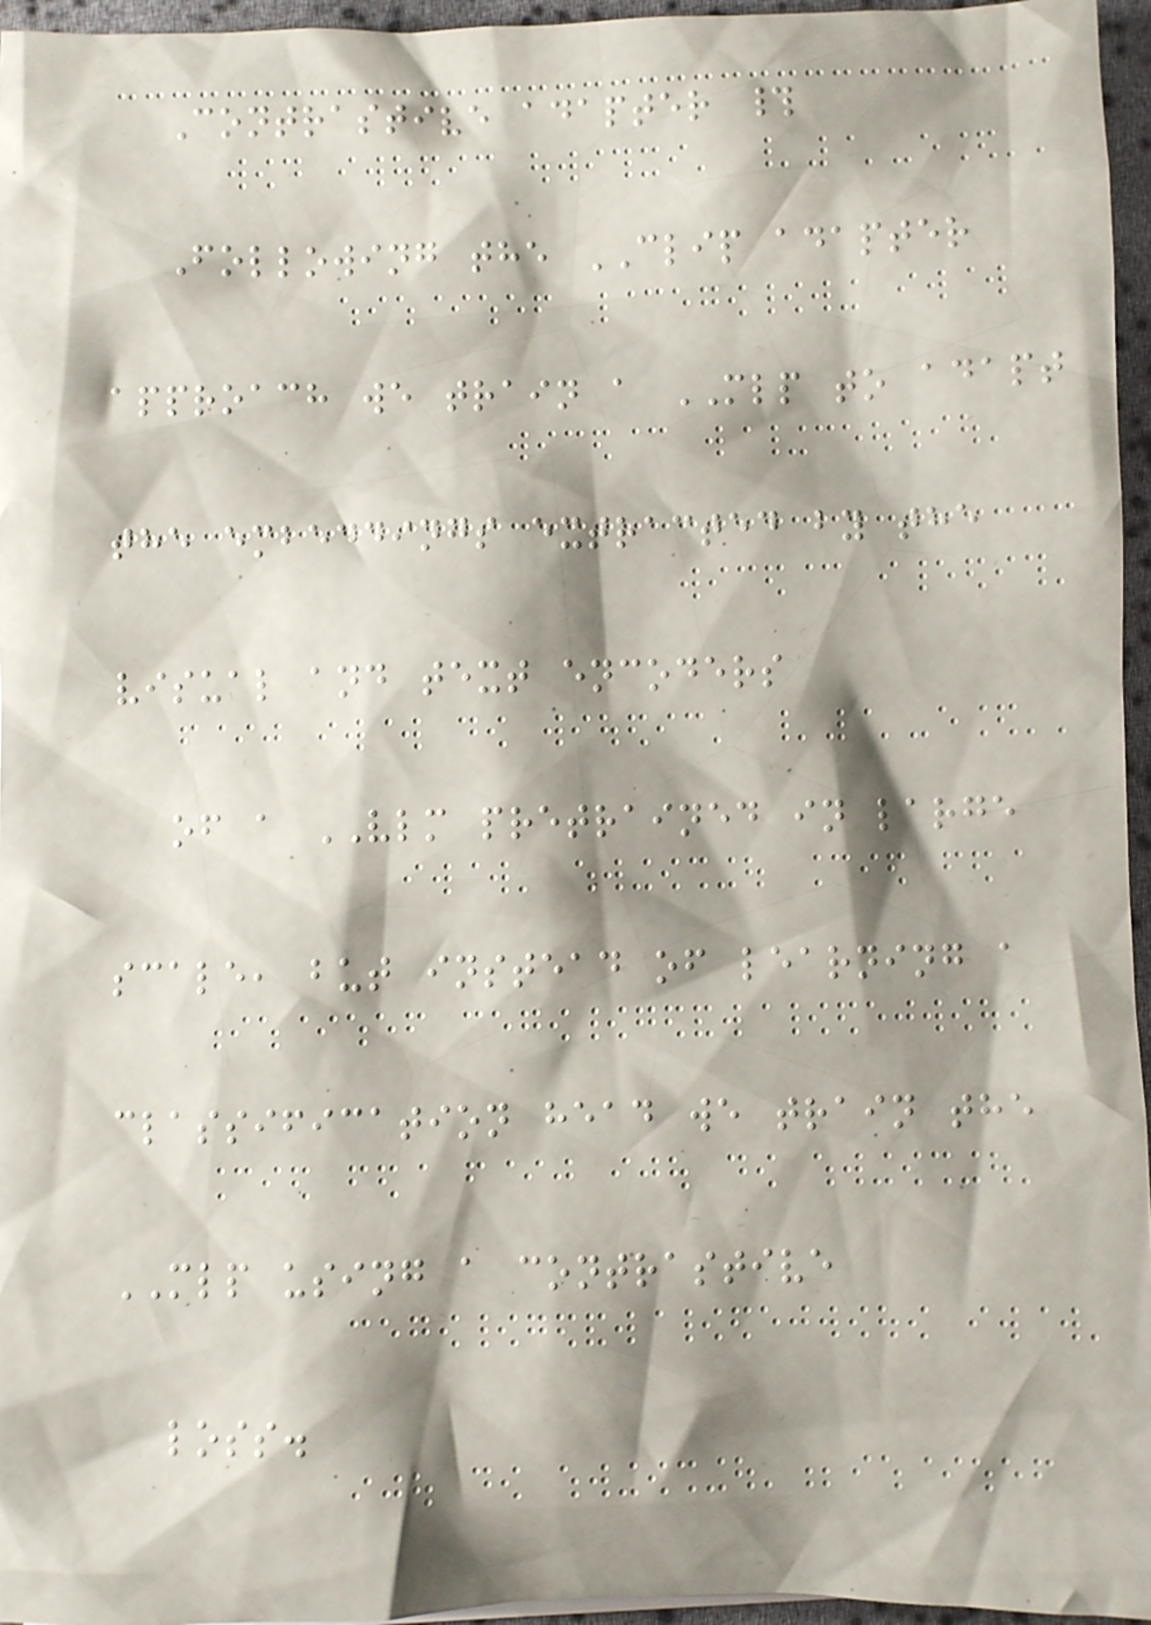Contrastive adapter #
Following the CLIP adapter
approach we train a MLP to adapt
the embeddings extracted by the
visual and text encoders
of a VLM pretrained in large
scale, but instead of learning a
classification head we train the
MLP using a contrastive
loss.
